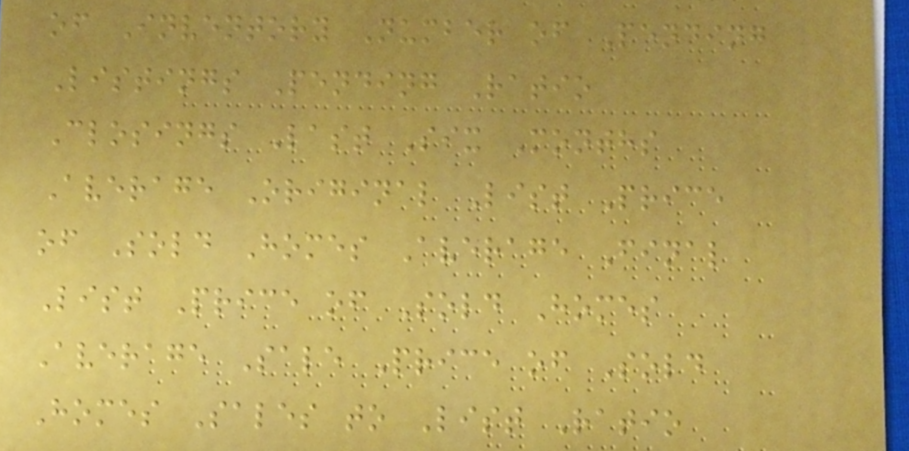of Inventory Number of Pending
Listings Pending Ratio
Closings Last Six Months
Average Original List Price
of Sold Homes Average Final
List Price of Sold Homes
Average Sale Price of Sold
Homes Sales to List Ratio
